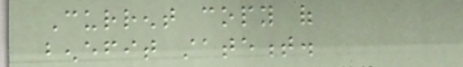Current copy of
benefit statement.
